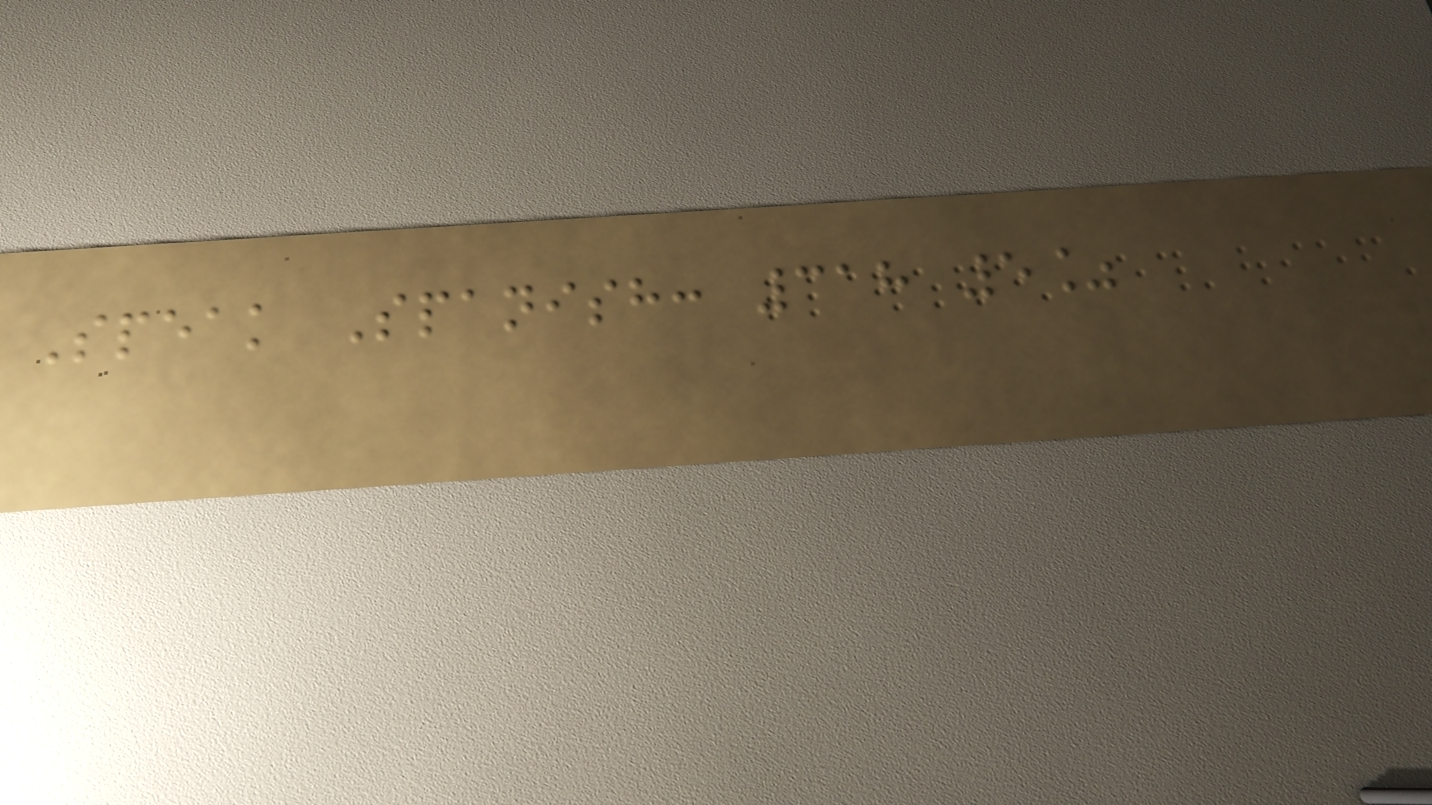Speak Spanish: 318 5%
